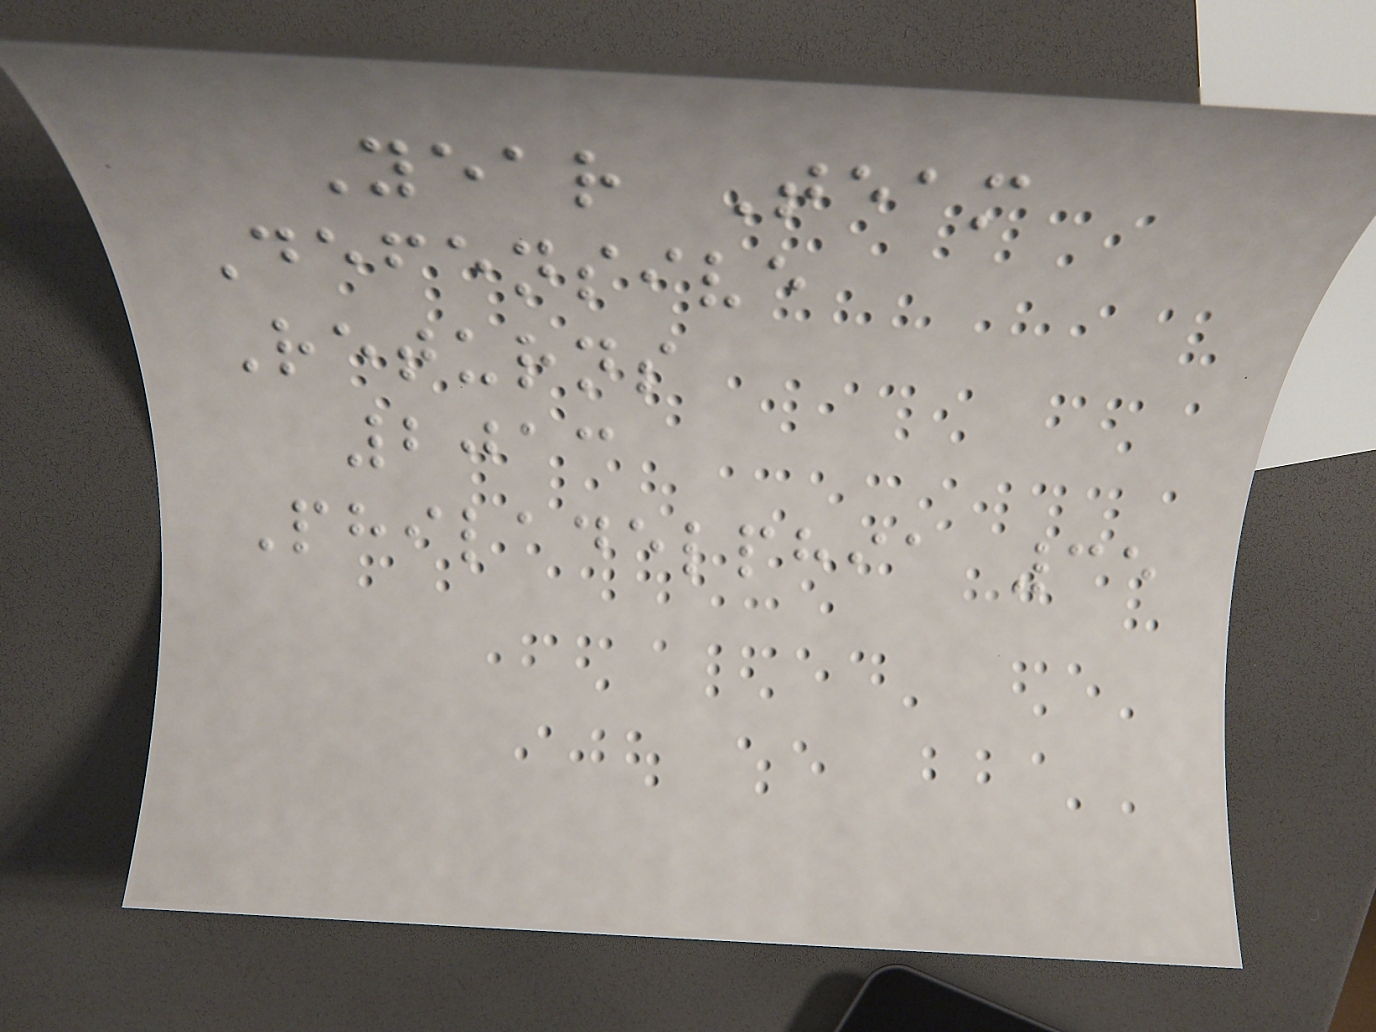Year Team
Defensive
Returns
2013
Philadelphia 35
